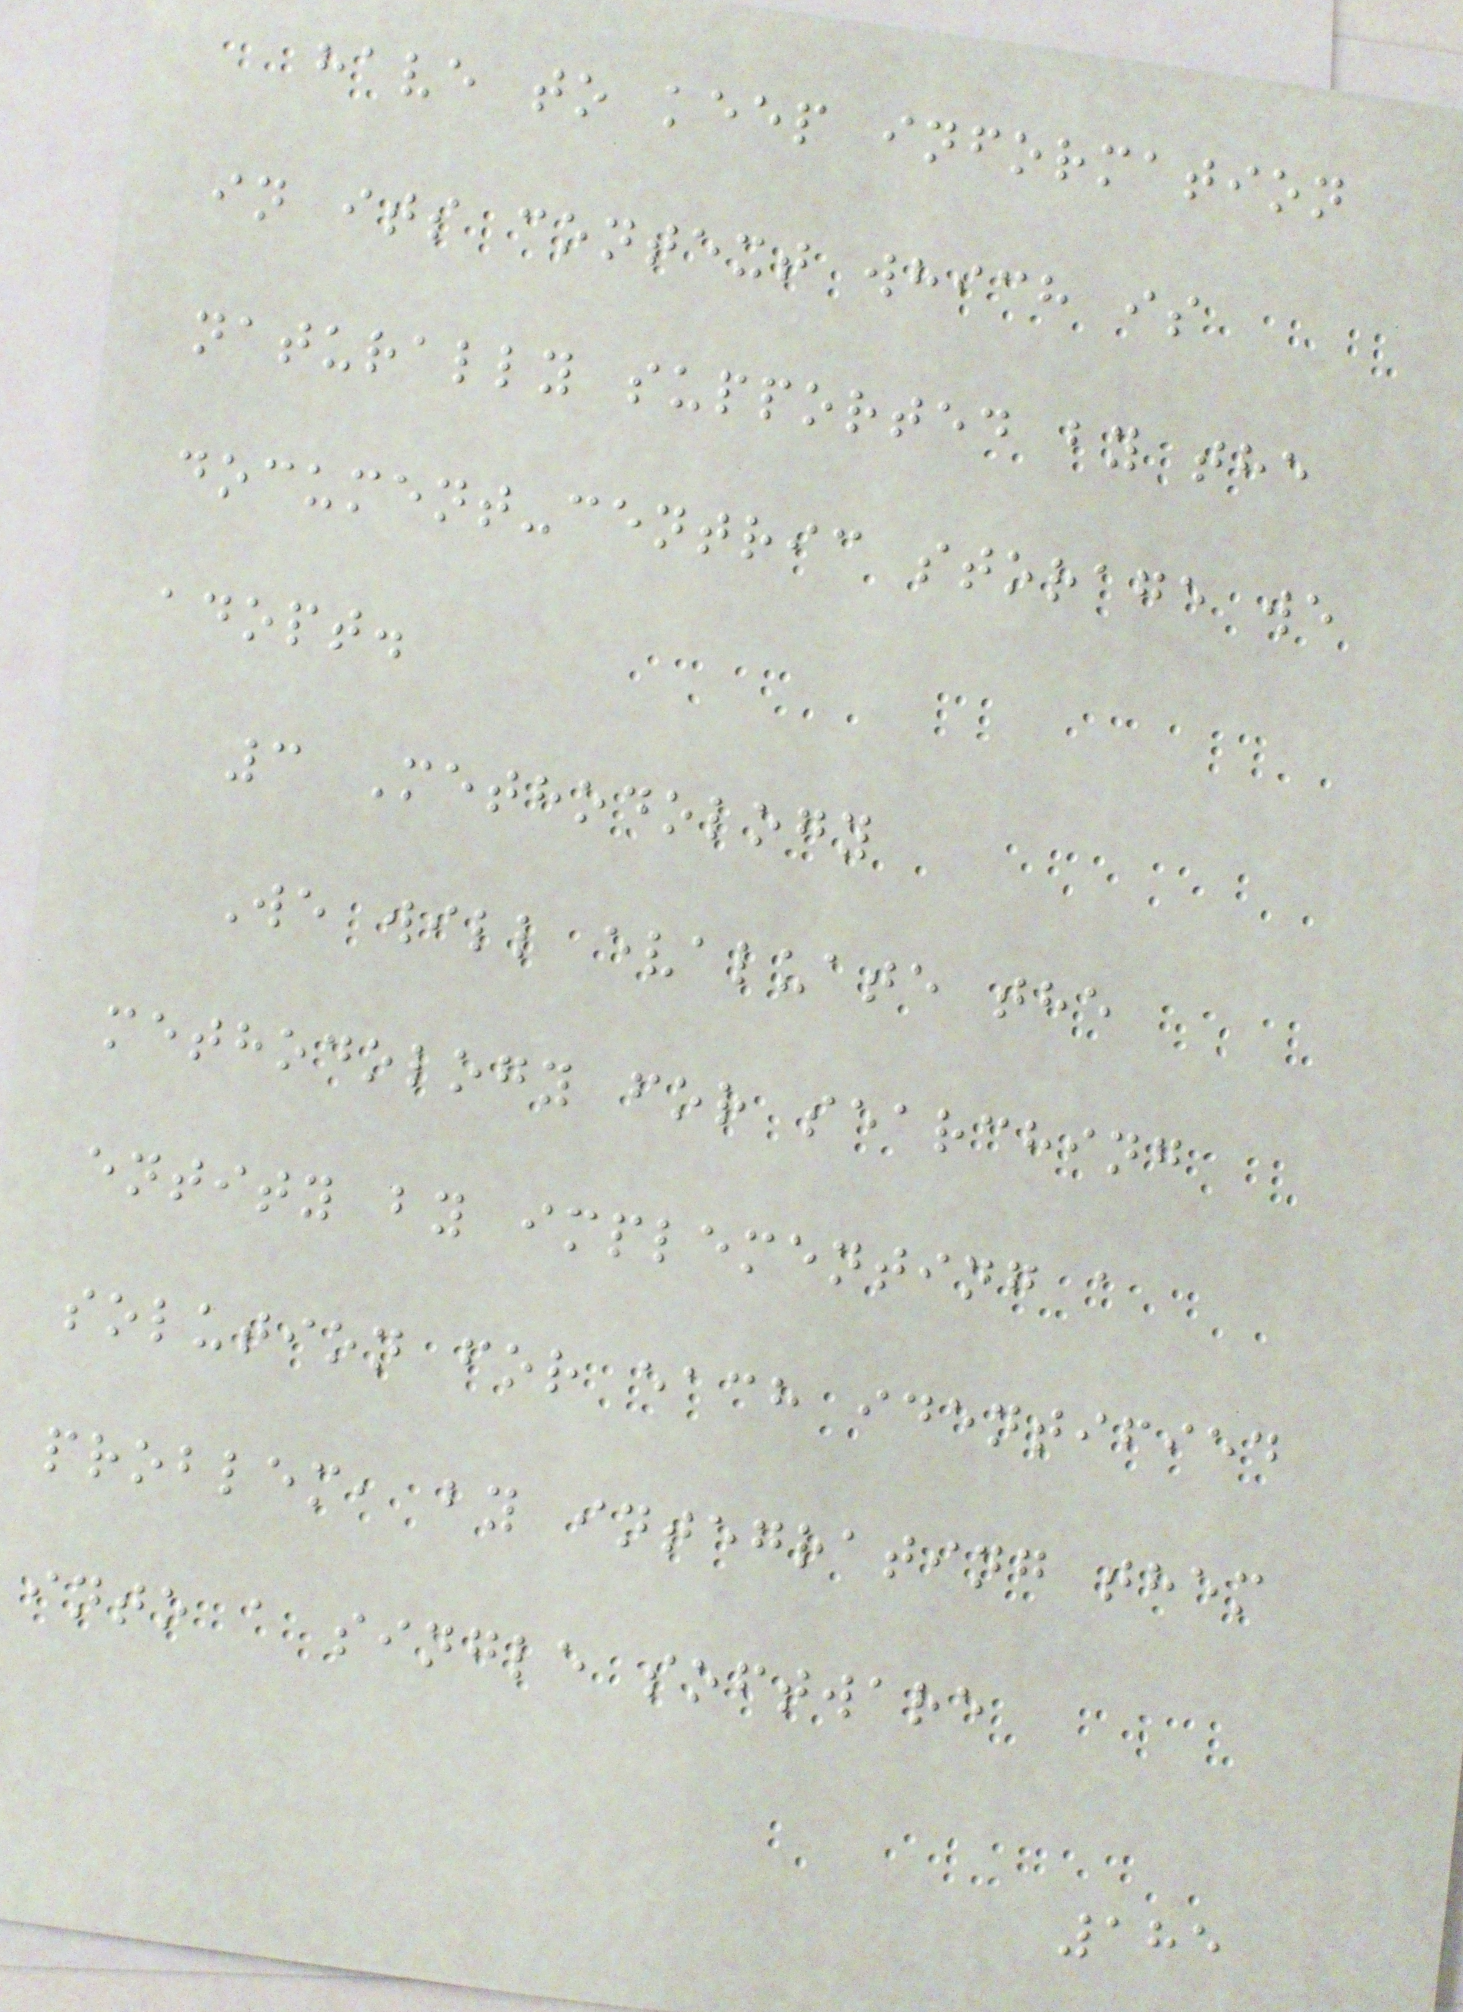have to keep information
in its context which is
naturally supported by the
document-centric storage we
adopt.
3 Methodology
We will evaluate the
methodology for searching
entity by implementing a
solution for each identified
problem, by integrating them
into a single software
185
